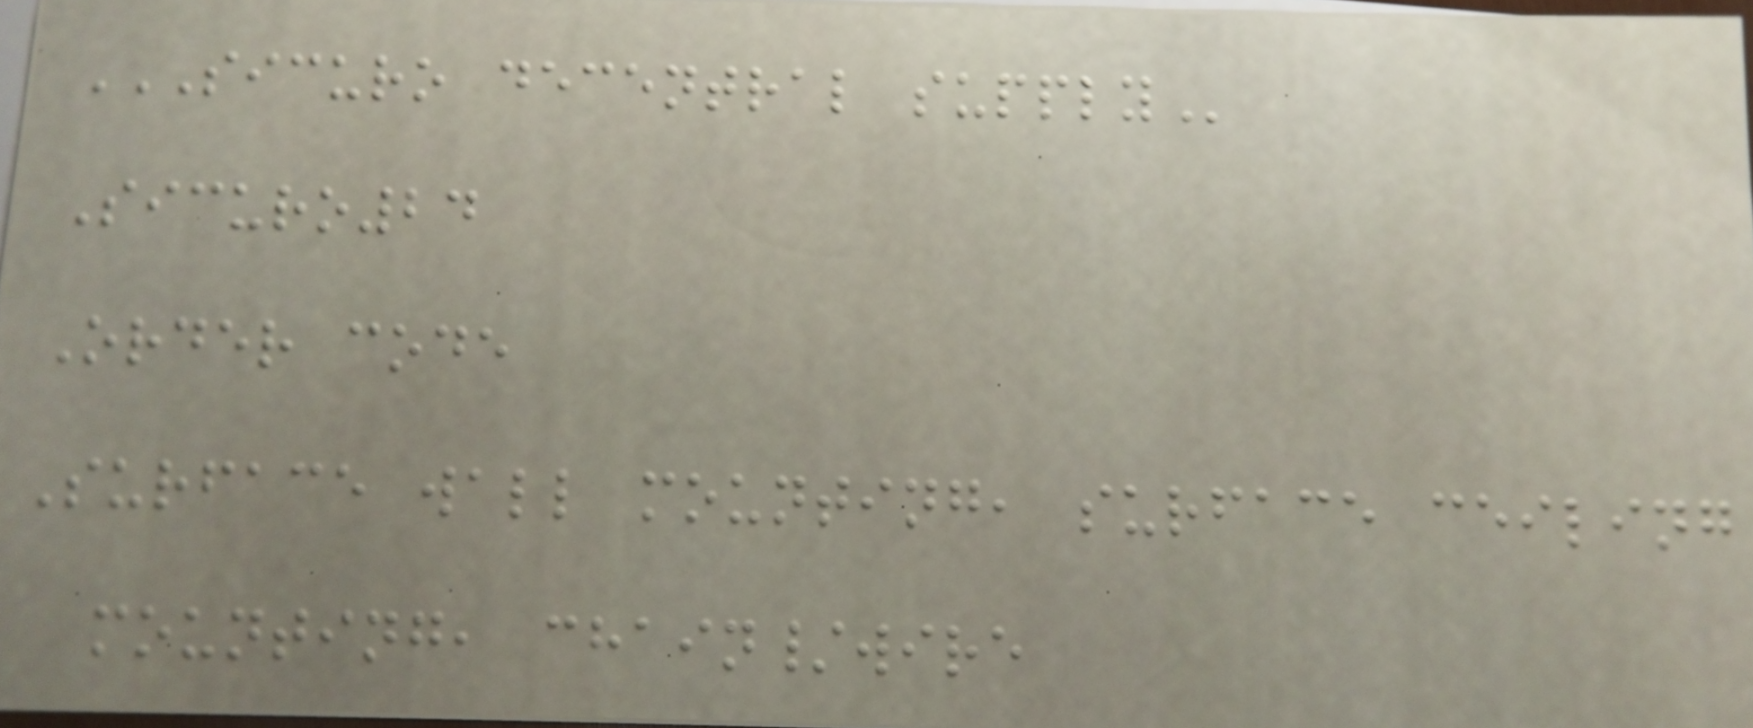SICURO DECENTRAL SUPPLY
Sicuro24
Order code
Surface wall mounting, surface ceiling
mounting, chain/wire
